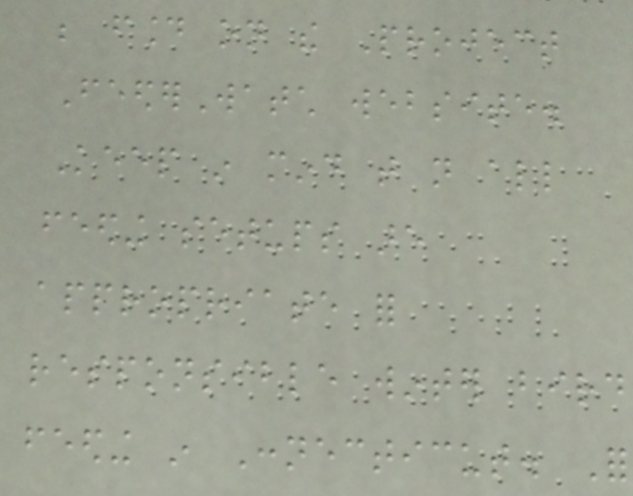be found on the Project
FeederWatch website.
Keep in mind that not all
feeding setups are
appropriate for
responsible winter bird
feeding in Connecticut. For
